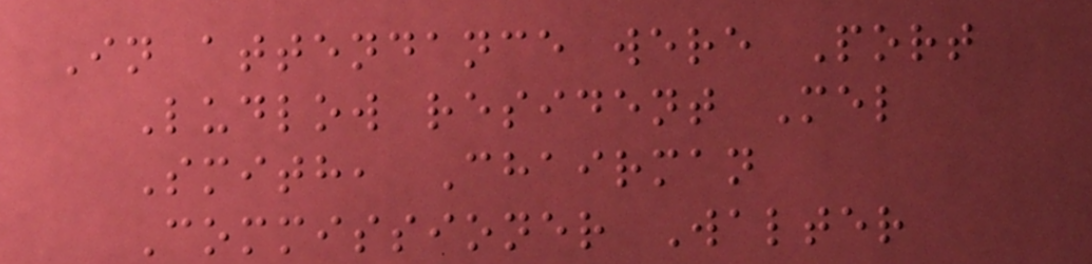In attendance were Port
Ludlow resident Mel
Smith, Chairman
Commissioner Walter
